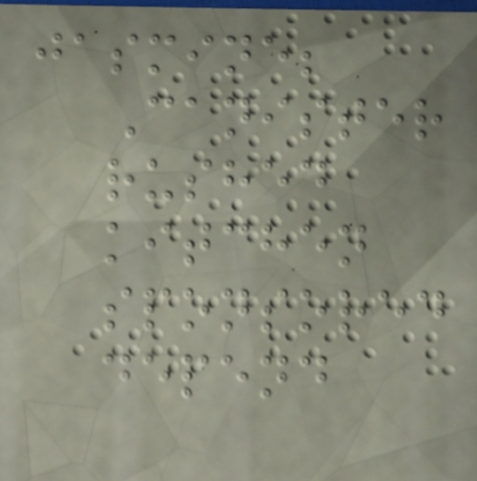jasmine;
Canister
rushed
kitchen
sponsored
depend
